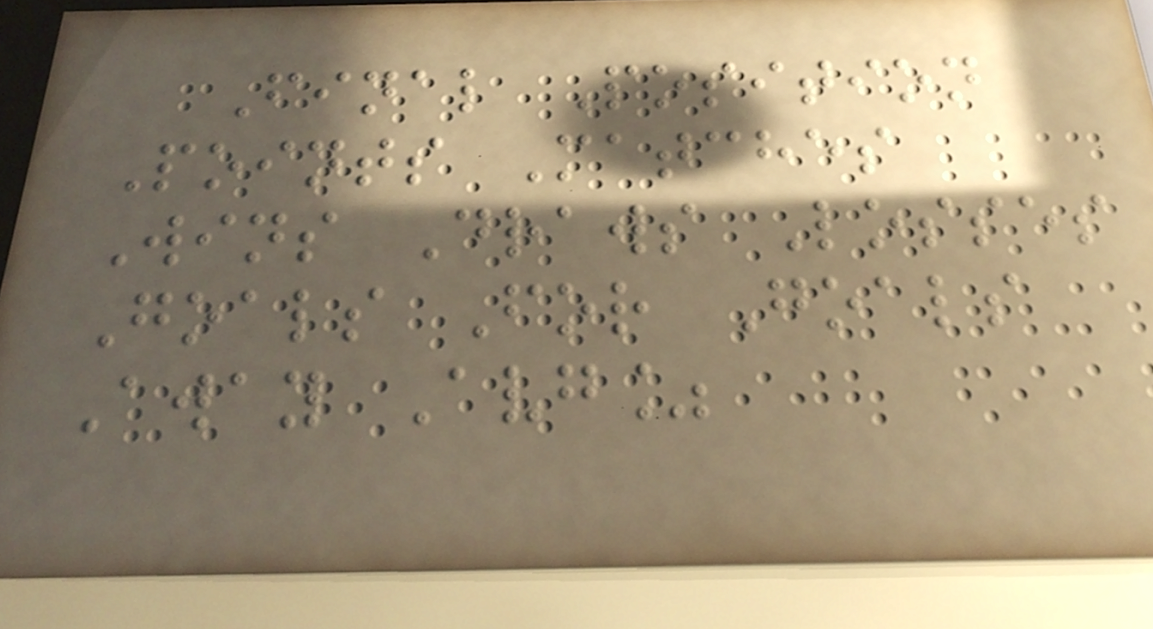Final Position
Points Matches
Wins Draws Losses
Goals For Goals
Away Avg%
